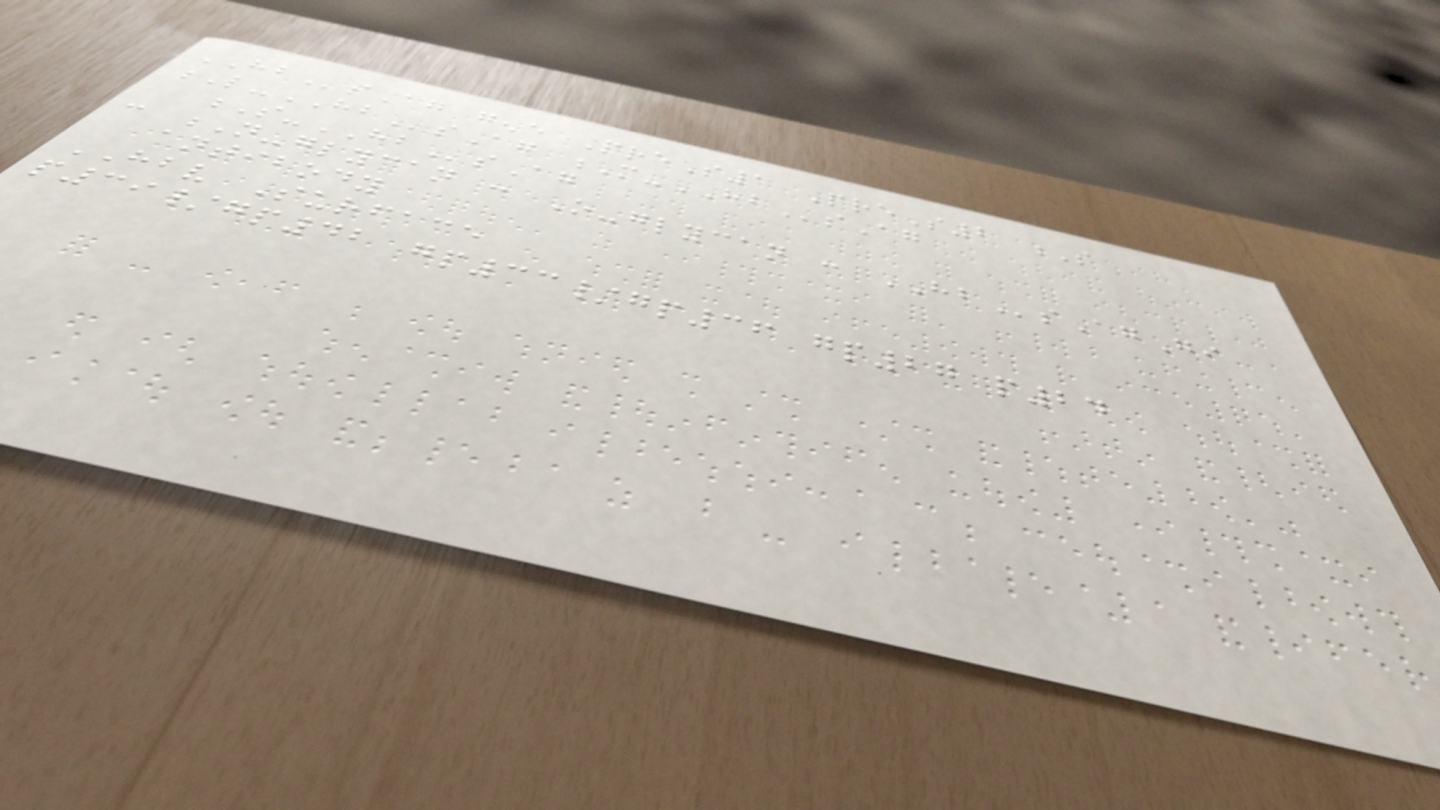HBsAg gene PreS1 PreS2 S
L-HBsAg M-HBsAg
S-HBsAg
: N-glycan : O-glycan : HBsAgGi
antibody
HBV Surface
p39/gp42 gp33/gp36 gp27 p24
